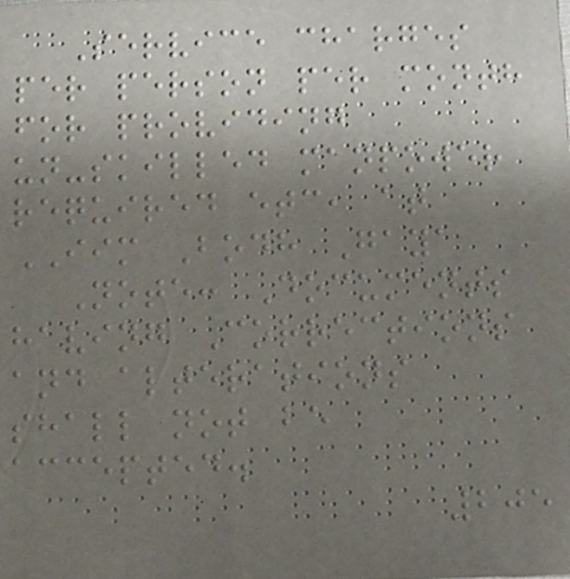Service charges
per person per month
for providing
un-skilled manpower
required etc, at
IIM Bodh Gaya
Note: Documents
having Corrections
and alterations
shall not be
accepted.
205
